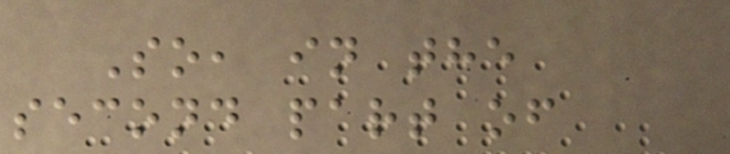So, in the
second part of
